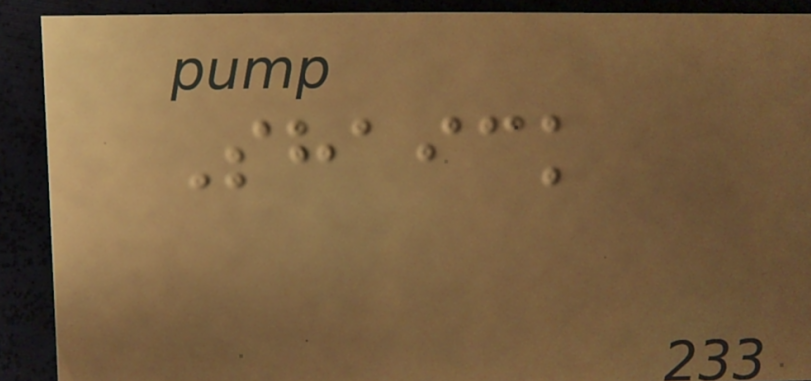Shaick
